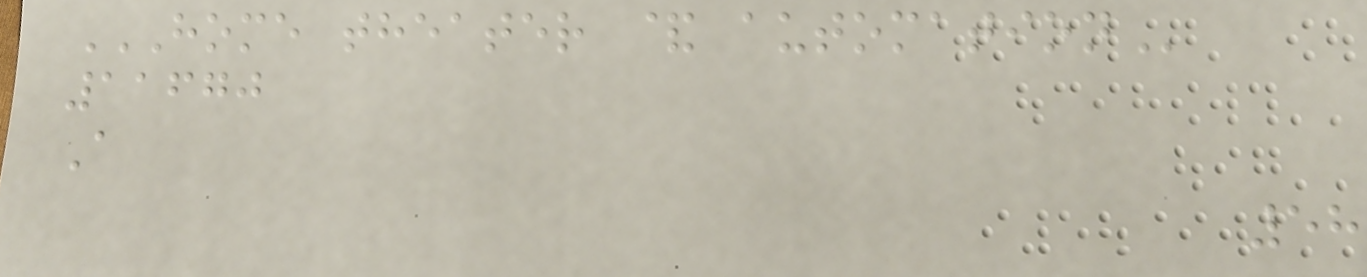HOME THEATER & AUTOMATION
11670
A
58
